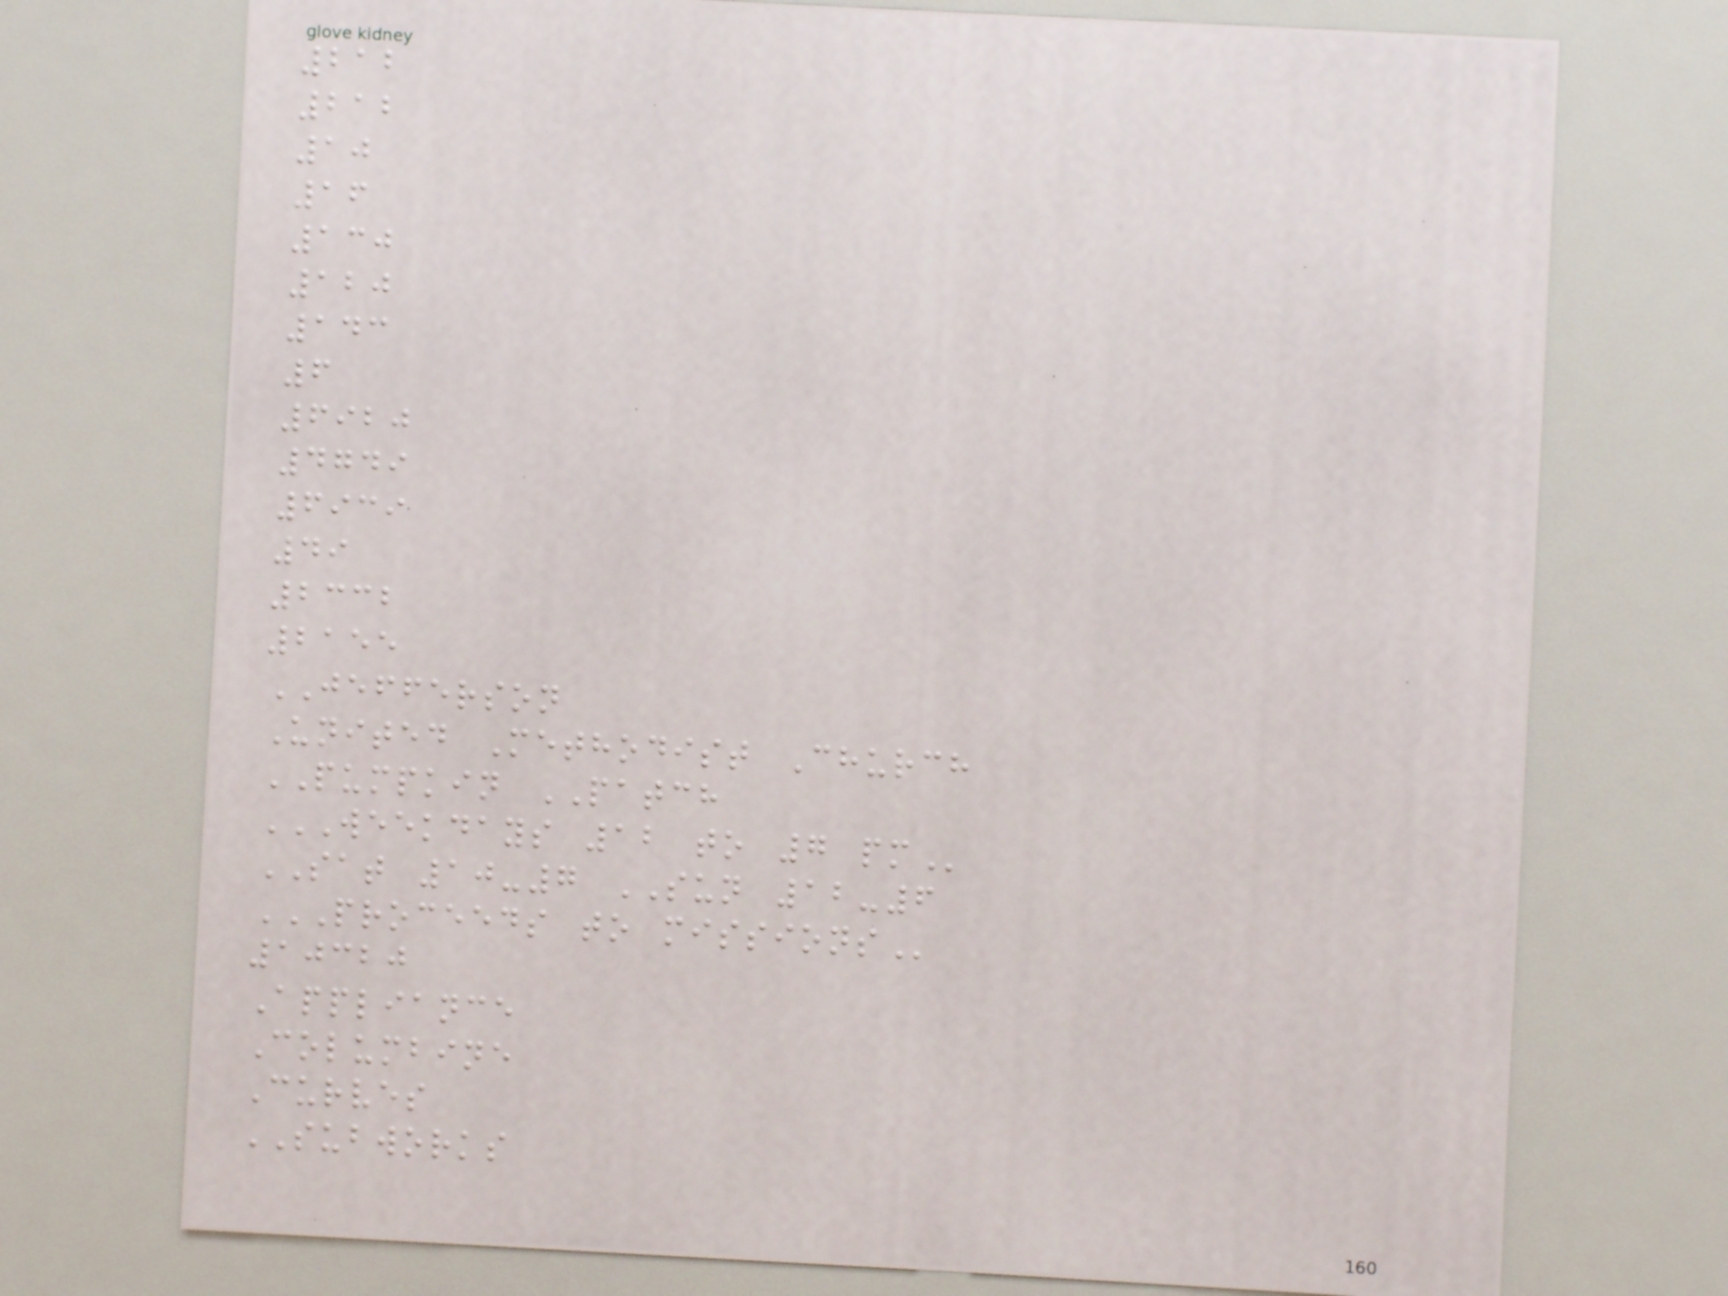212
212
10
16
130
120
143
6
6920
4749
6939
49
2332
2155
JEFFERSON
United Methodist Church
PUMPKIN PATCH
WEEKDAYS 12 TO 7 PM
SAT 10-7 SUN 12-6
PROCEEDS TO MISSIONS
10320
Appliance
Columbine
Curves
SUBWORKS
